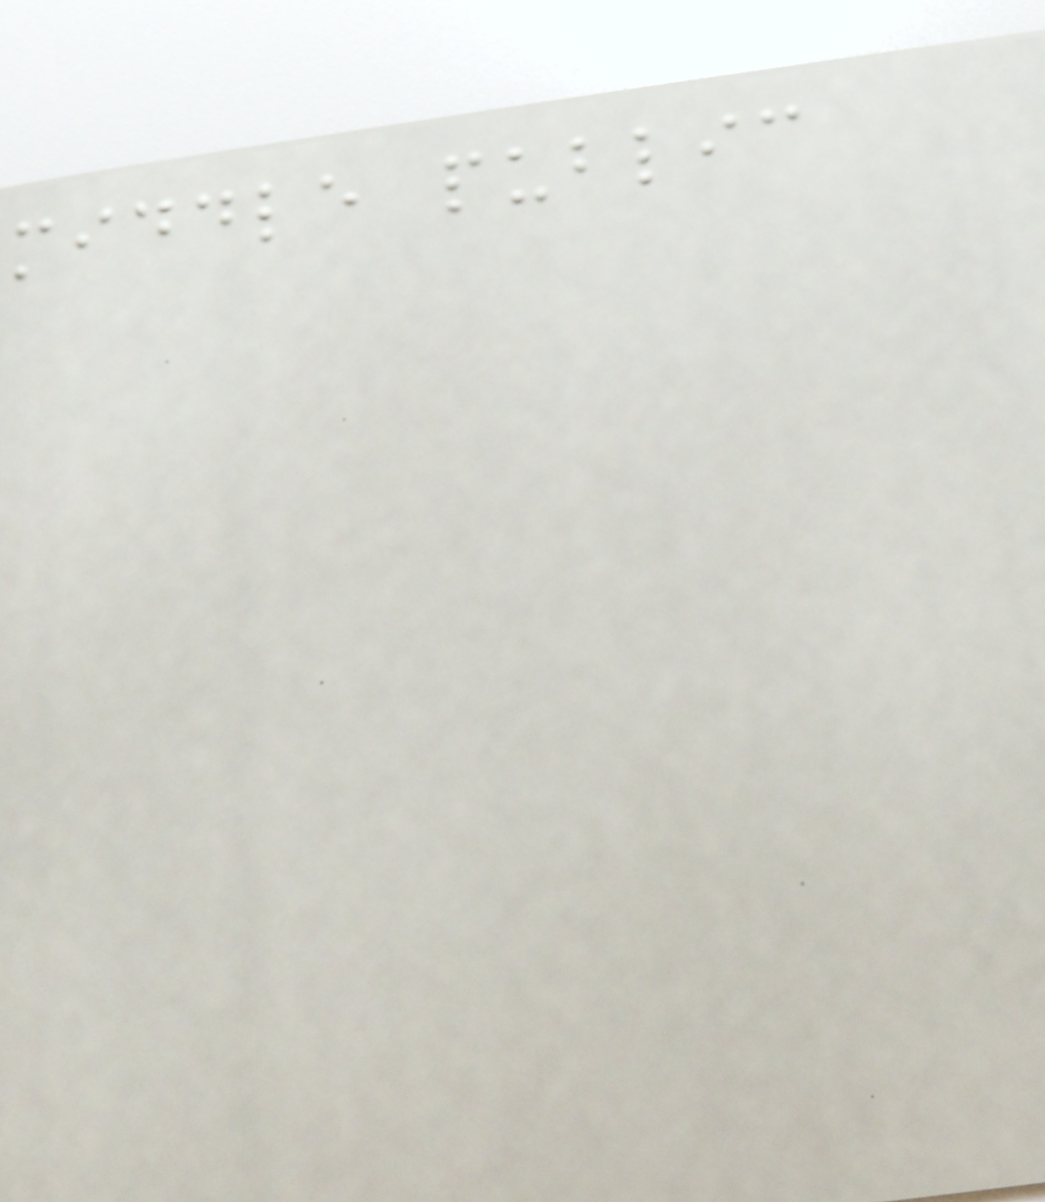middle public
